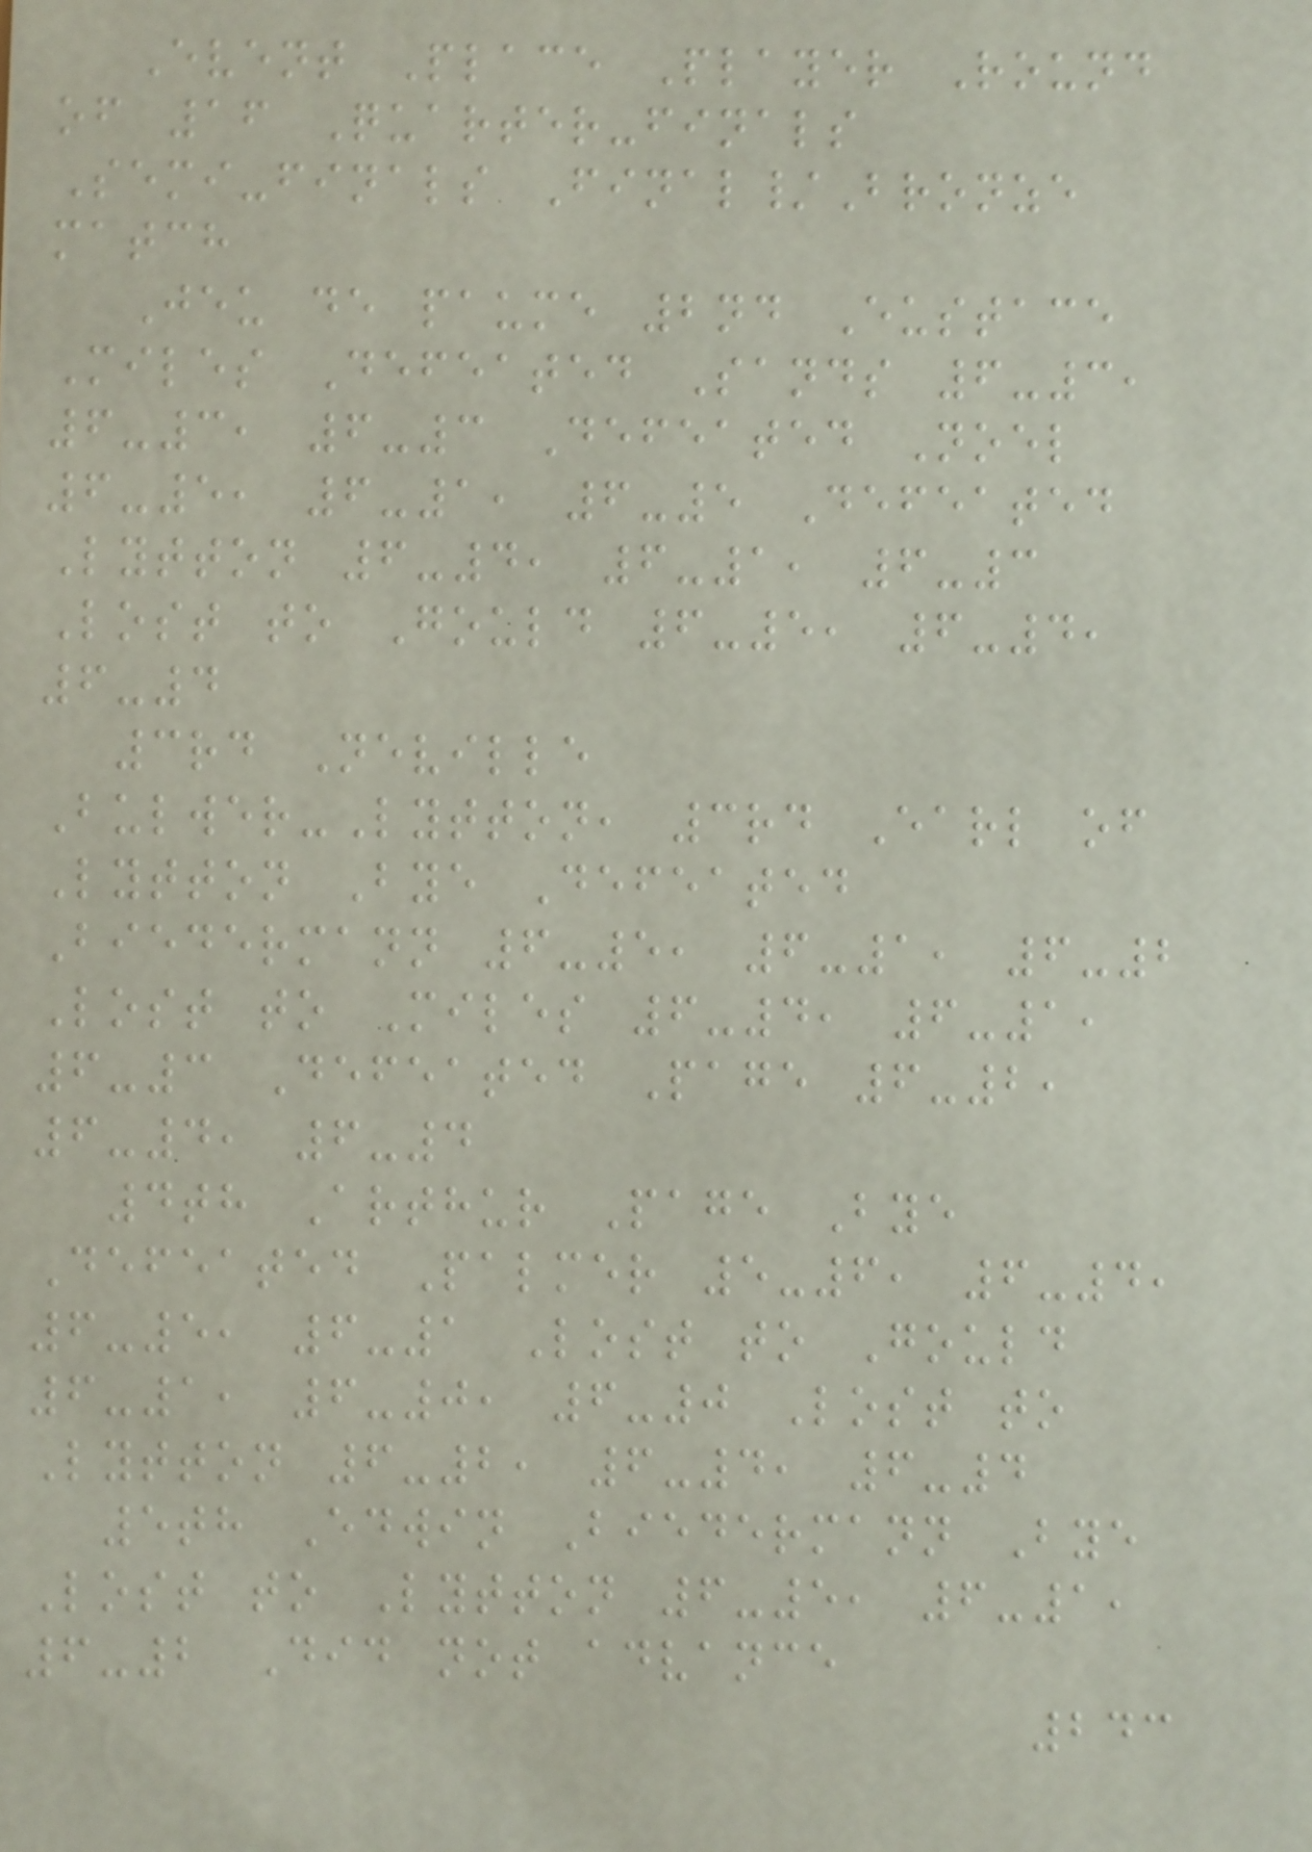Event Place Player Round
of 16 Quarter-finals
Semi-finals Final/Bronze
match
Jeu de paume 2nd Eustace
Miles Defeated Sands 6-3,
6-3, 6-3 Defeated Noel
6-5, 6-1, 6-5 Defeated
Lytton 6-4, 6-1, 6-3
Lost to Gould 6-5, 6-4,
6-4
3rd Neville
Bulwer-Lytton, 3rd Earl of
Lytton Bye Defeated
Biedermann 6-5, 6-1, 6-2
Lost to Miles 6-4, 6-1,
6-3 Defeated Page 6-2,
6-4, 6-4
4th Arthur Page Bye
Defeated Palmer 5-6, 6-4,
6-5, 6-1 Lost to Gould
6-1, 6-0, 6-0 Lost to
Lytton 6-2, 6-4, 6-4
5th Edwin Biedermann Bye
Lost to Lytton 6-5, 6-1,
6-2 Did not advance
243
